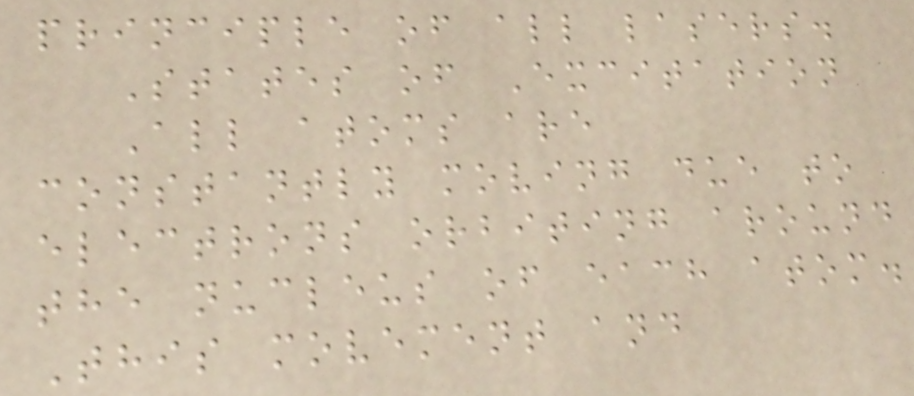principle of all lasers.
States of Excitation
All atoms are
constantly moving due to
electrons orbiting around
the nucleus of each atom.
This movement and
